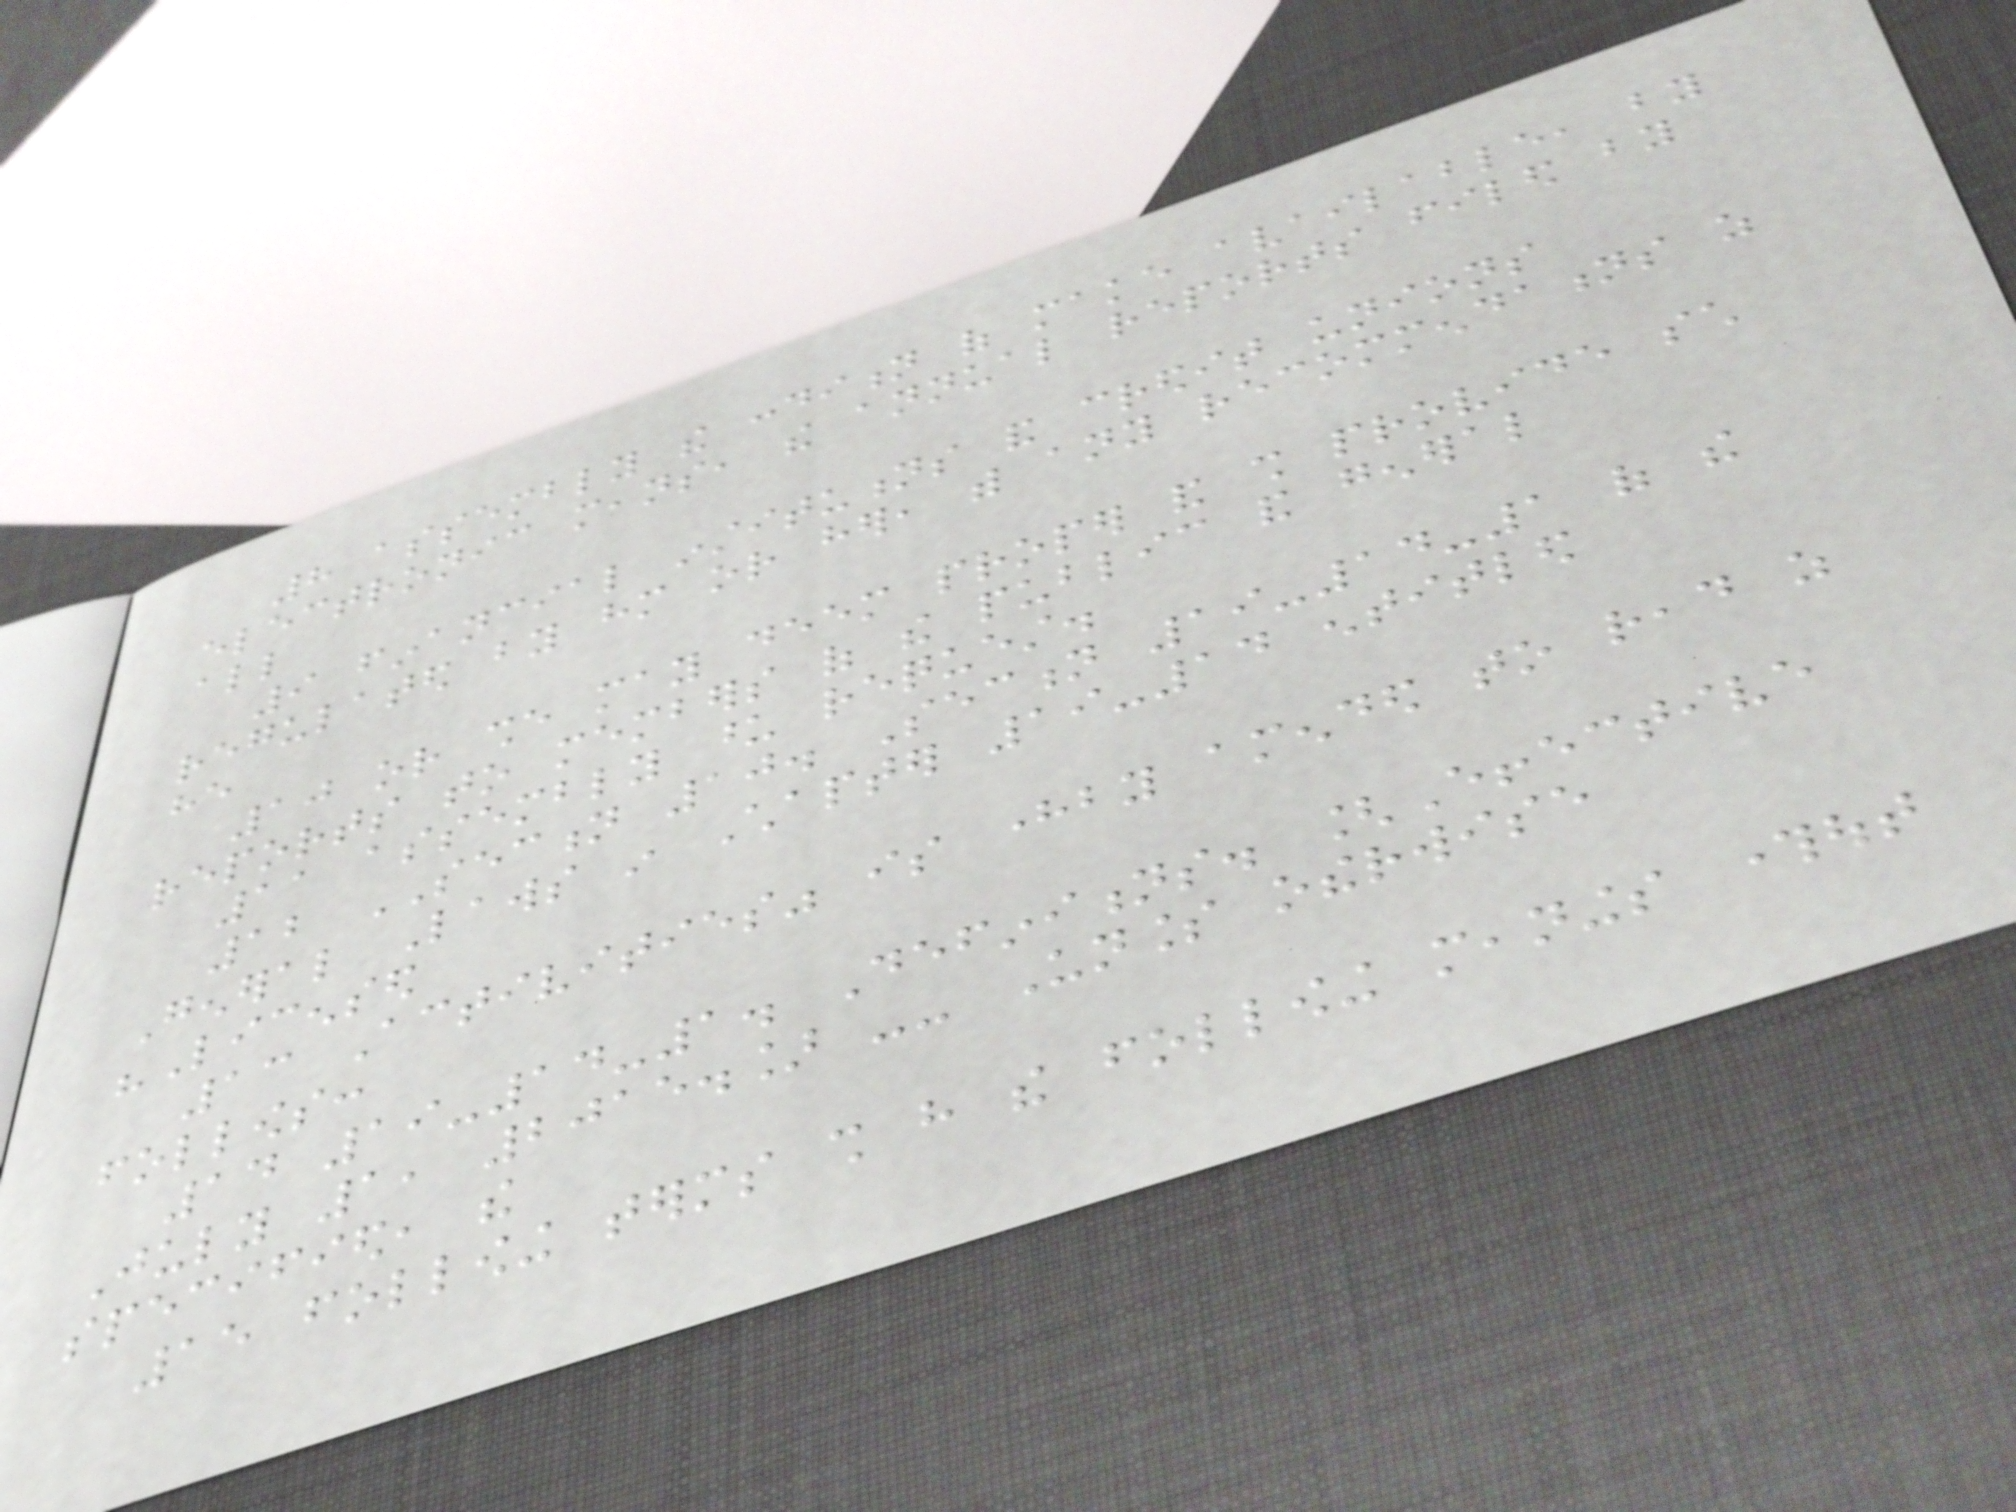8 assembly the condition of make available, by
electronic means, the annual reports filed by
all
9 financial institutions and credit unions
regulated by him or her, with any recommendations as
he
10 or she may deem proper and shall provide such
reports to members of the public and general
11 assembly upon request.
12 SECTION 10. Section 19-14-1 of the
General Laws in Chapter 19-14 entitled
"Licensed
13 Activities" is hereby amended to read as
follows:
14 19-14-1. Definitions. [Effective
July 1, 2015.] -- Unless otherwise
specified, the
15 following terms shall have the following meanings throughout
